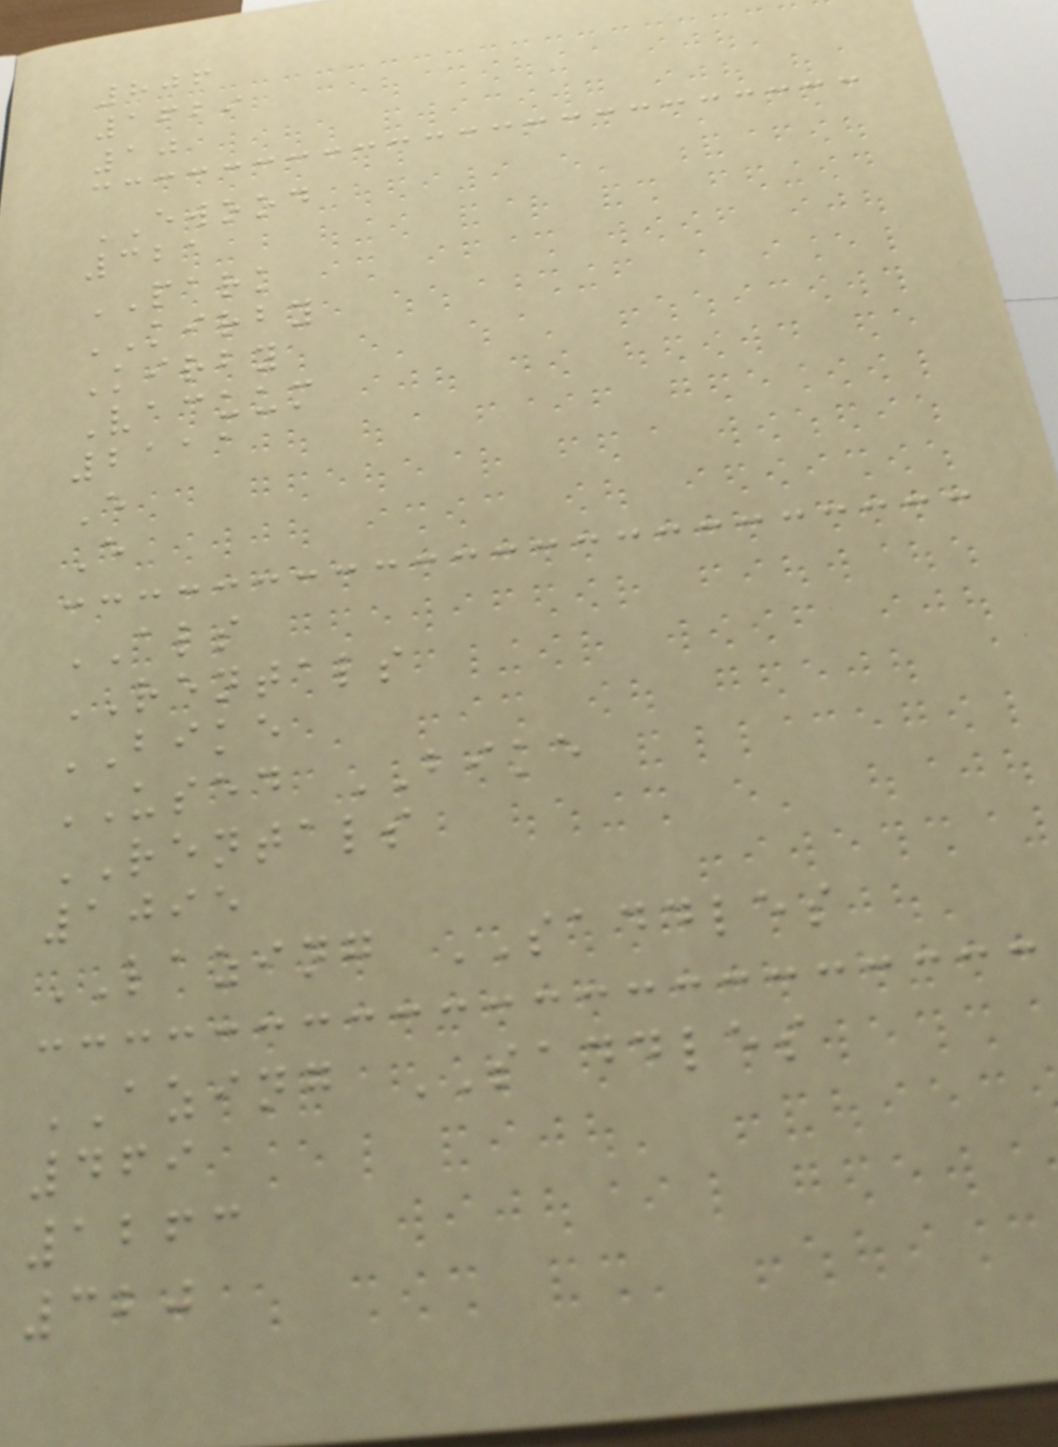806
1629
10
EWOOD
321
PARK
KIRBY
Kirby
Vacuum
2111
E
E
ALS
RENTALS
BIKE
USED BIKE
RENTALS
1095
LAZING SADDLES
AZING SADDLES
469
1263
320
